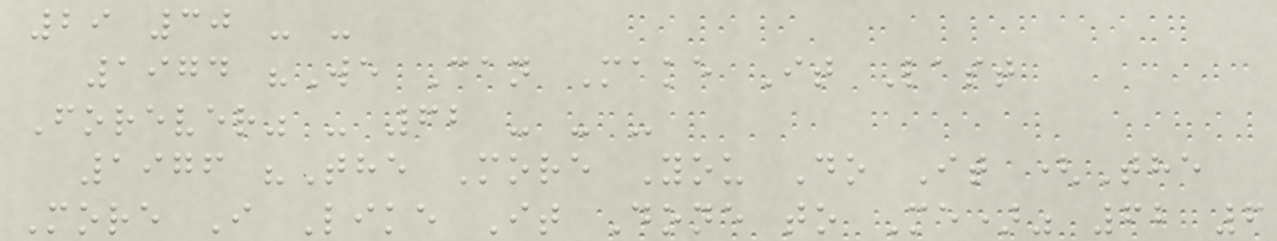29 30 - -
1974 "We Can Make It Last
Forever" - 62 - - -
1976 "The More You Do It (The
More I Like It Done to Me)" 62 6
